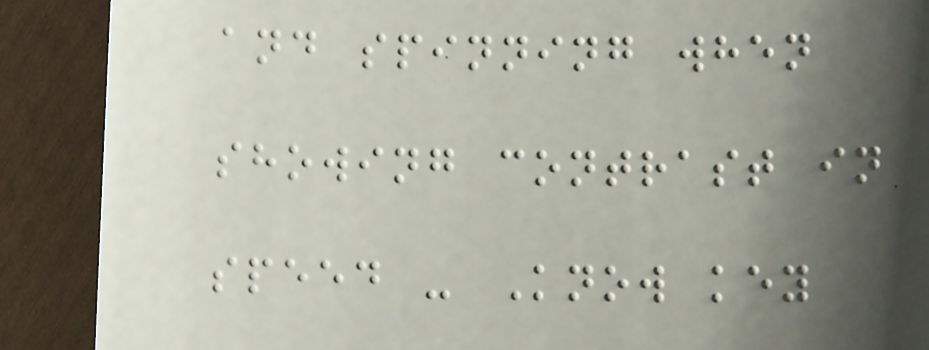and spinning when
showing contrast in
speed - Know key
